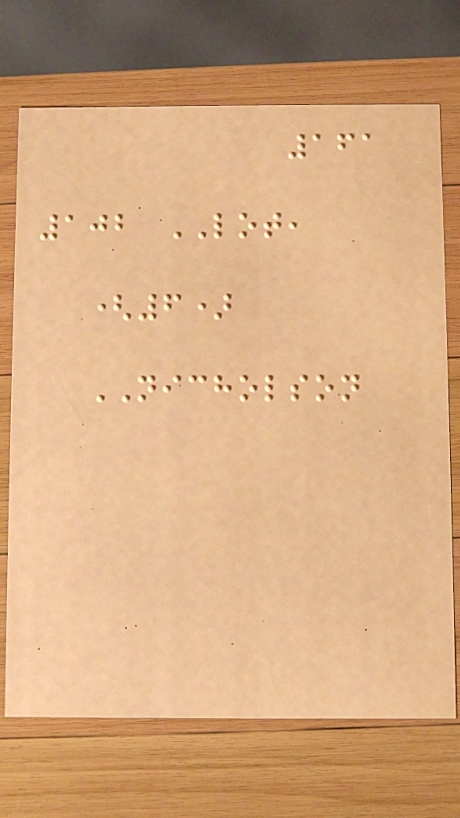161
102 LOT,
(6)
NICHOLSON
